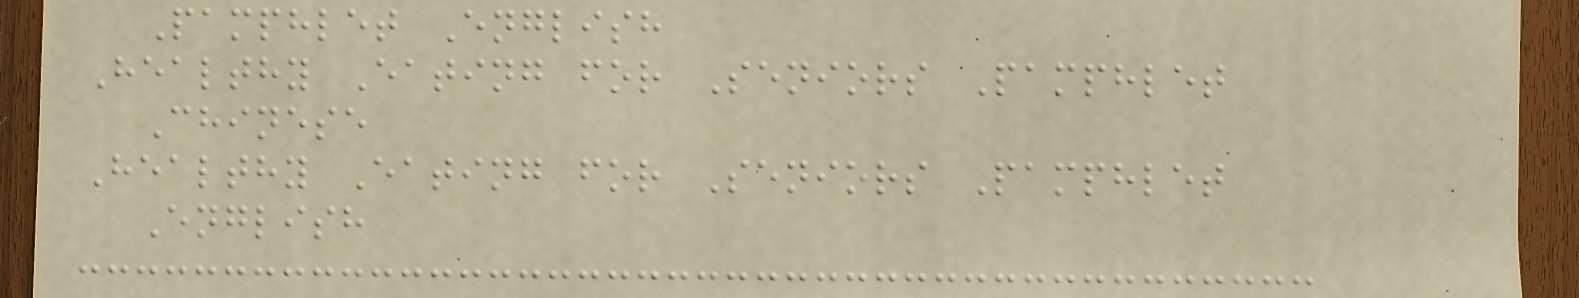Pamphlet English
Healthy Eating for Seniors Pamphlet
Chinese
Healthy Eating for Seniors Pamphlet
English
